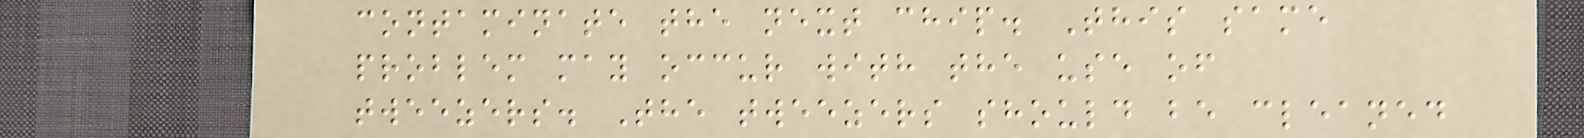contaminate the next chip. This same
problem may occur with the use of
tweezers. The tweezers should be cleaned
